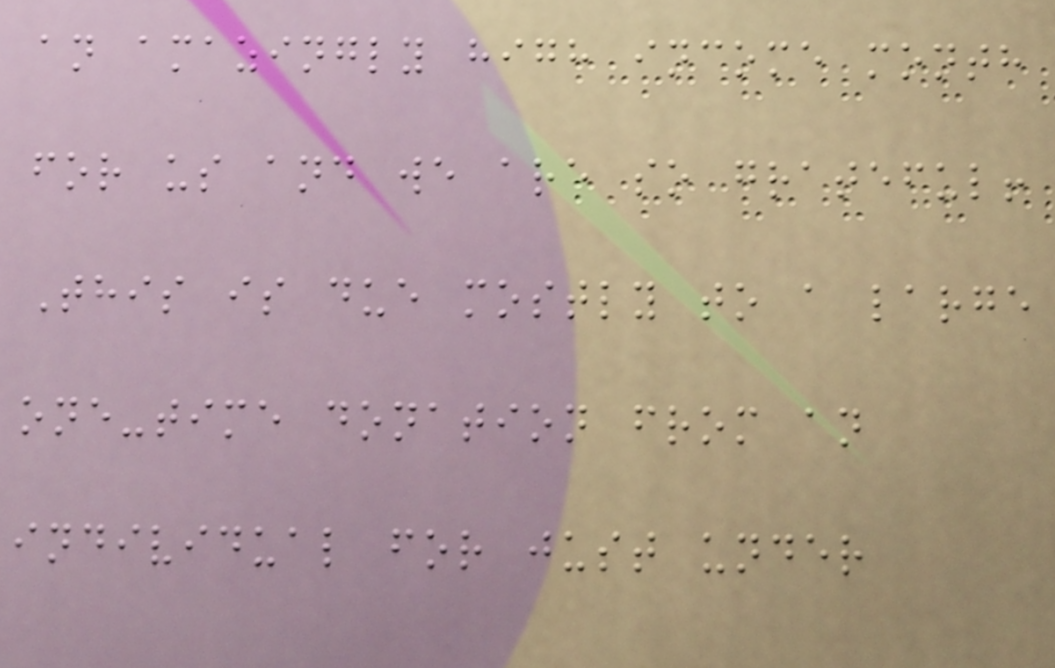an amazingly high income month
for us and we are so grateful!
This is due mostly to a large
one-time donation from an
individual for just under
